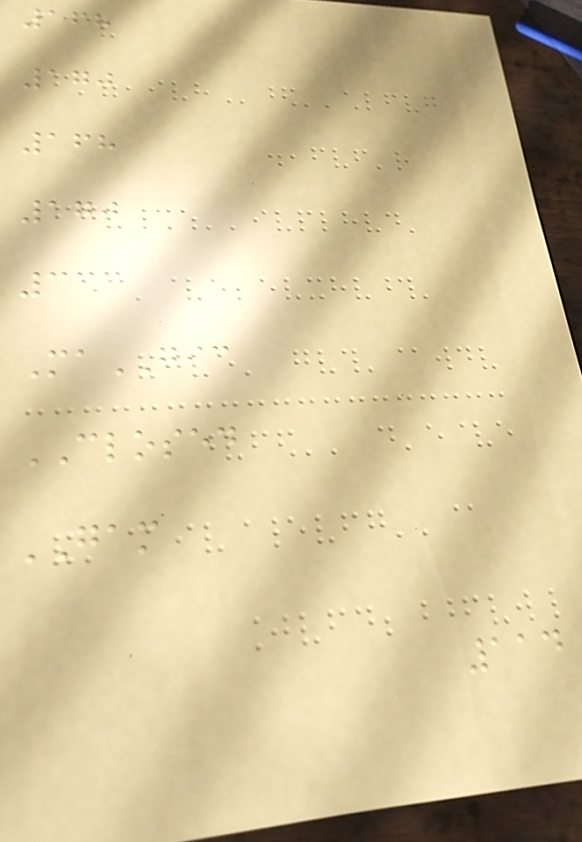168
170
168
170
333
MaGIC
CLOSED
GAM
114
